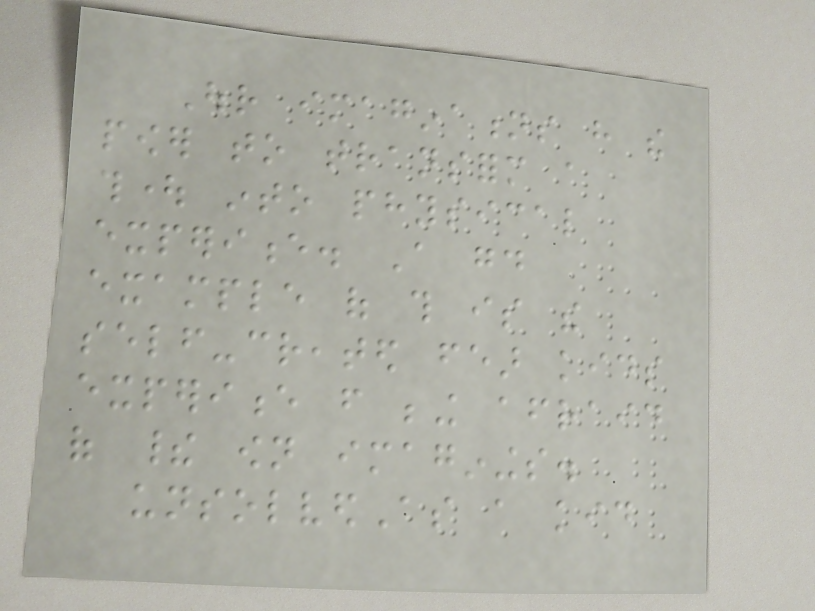Our imaginations have the
power to transform a
thought into physical
experience. A good
example of this is the
self-created fear kids
experience from being afraid
of their own imaginings.
unsolvedAs a kid
